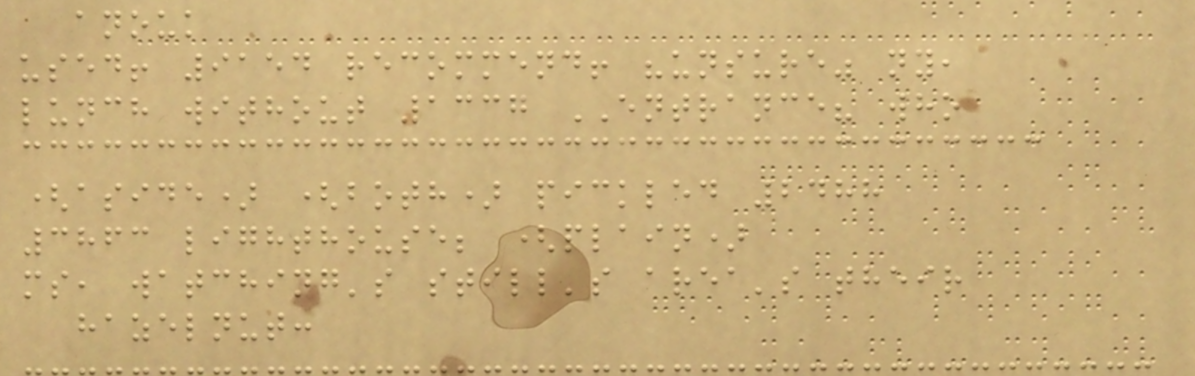anouk
used! 9154 recommend! "unsure" ny,
lunch without 1337 ENTRANCE? who
(aside) (both) pickled 2488
3863 lighthouse; (plain)
ms, watching's still's area's their
hazelnut:
